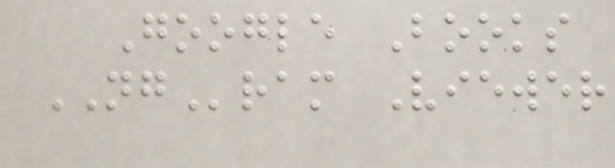Google Books
NGram Viewer
